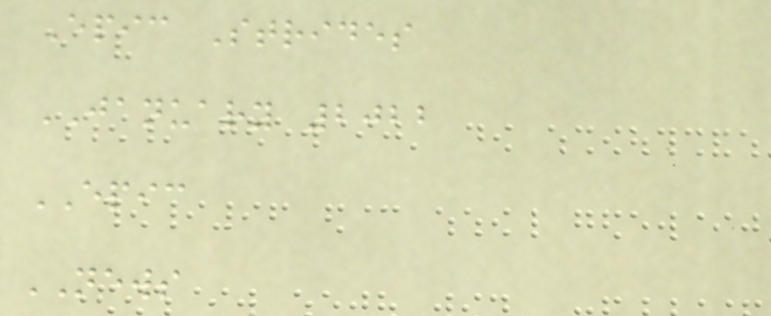Epic Strides
JANUARY 2022
EPIC
NEWS
